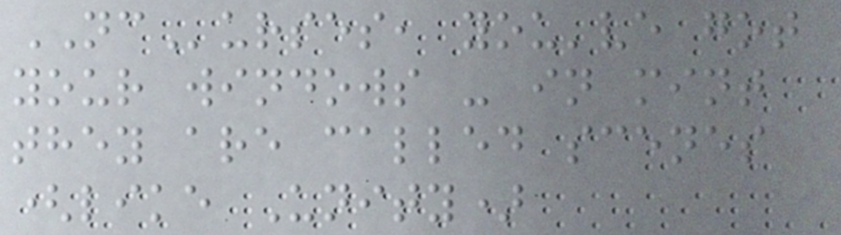NCurses, you've got
your windows - in mint
they are called scenes
(like Unity)
